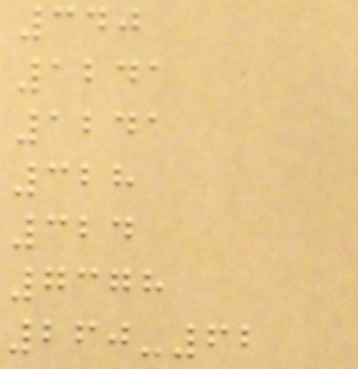340
1241
1241
328
324
7378
260-62
